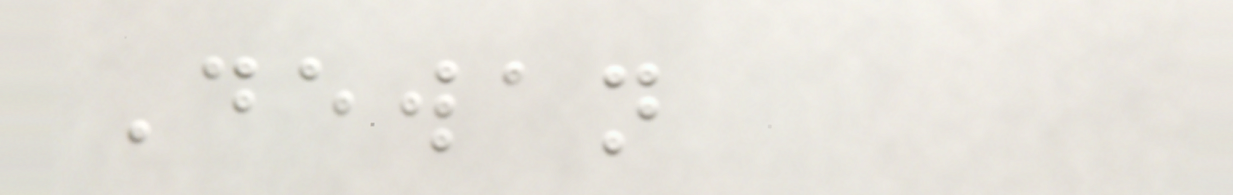Dewan
